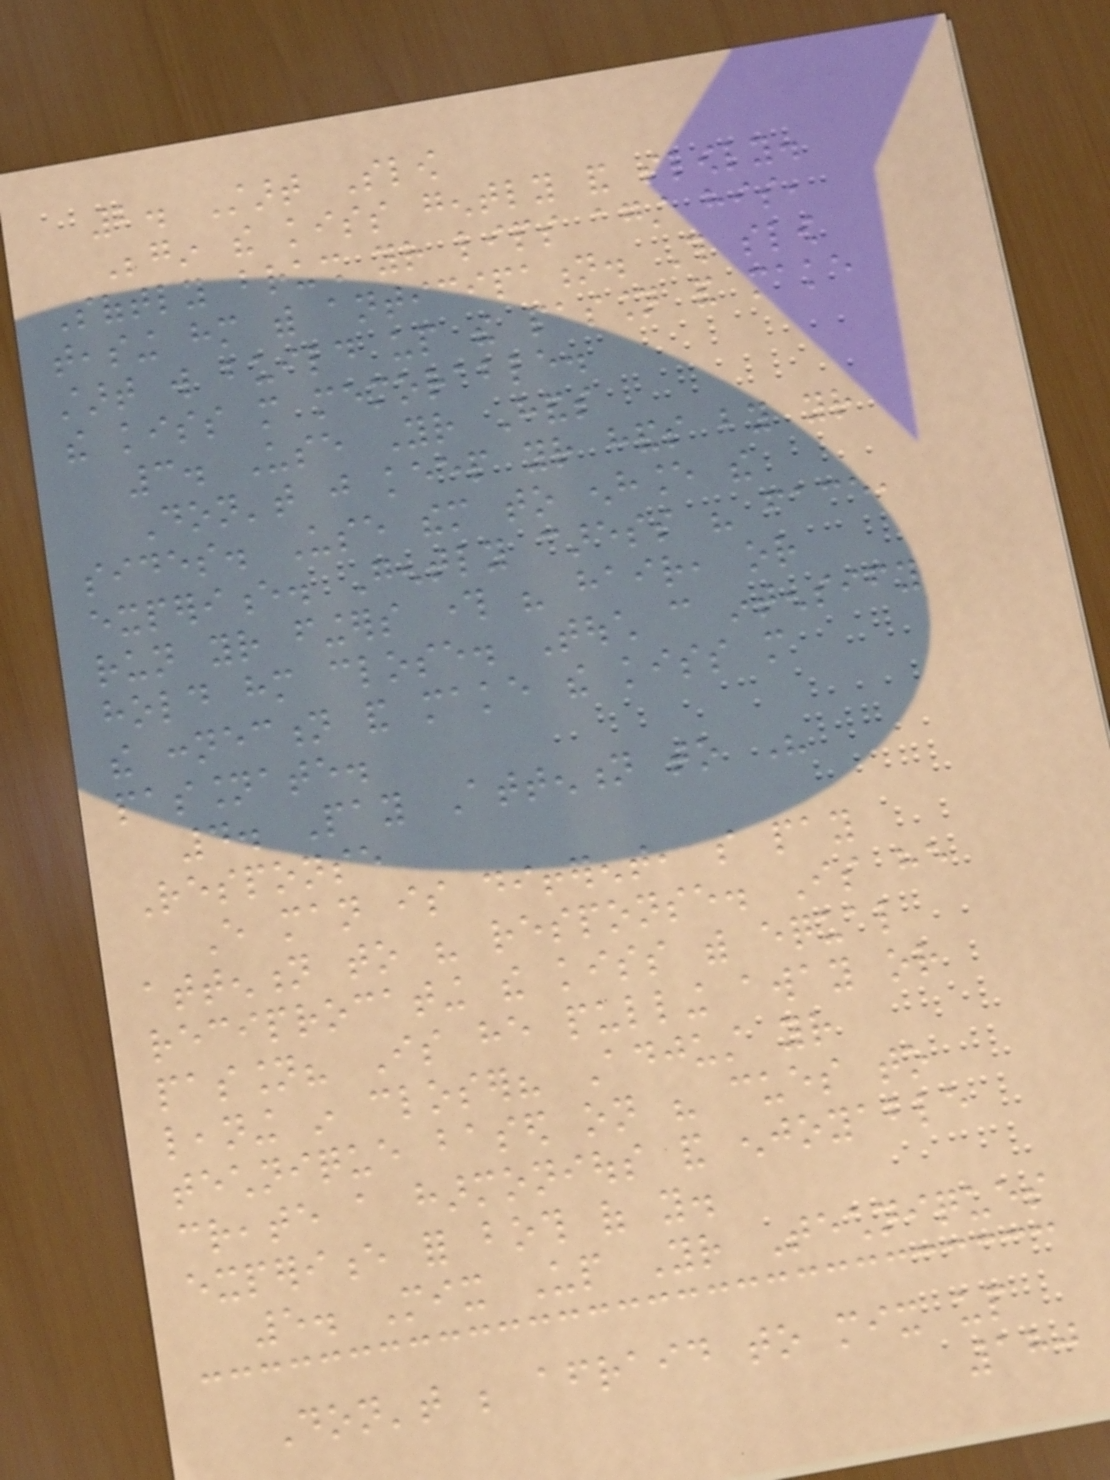2. Start Slow
Begin the kiss gently and slowly.
Softly brush your lips against his,
teasing him with anticipation. This slow
start will build up the passion and make
the kiss more memorable.
3. Use Your Hands
Don't just keep your hands by your
sides. Use them to enhance the
experience. Gently caress his face,
run your fingers through his hair, or
hold him close. Touch can intensify
the connection and make the kiss more
passionate.
4. Pay Attention to His
Response
Every man is different, so pay
attention to his response. Is he
reciprocating the kiss with equal
passion? Is he pulling away or
leaning in closer? Adjust your
technique based on his cues to
create a harmonious and enjoyable
experience for both of you.
5. Mix Up Your Techniques
Don't be afraid to mix up
180
